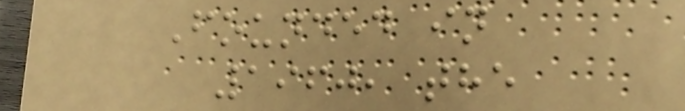Founded in
1960, the
